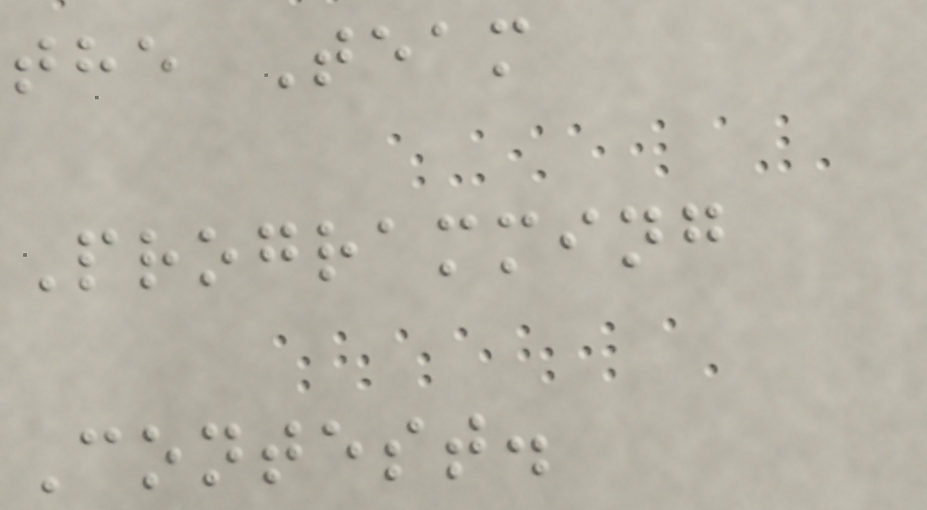the Team
Programming
Contest.
